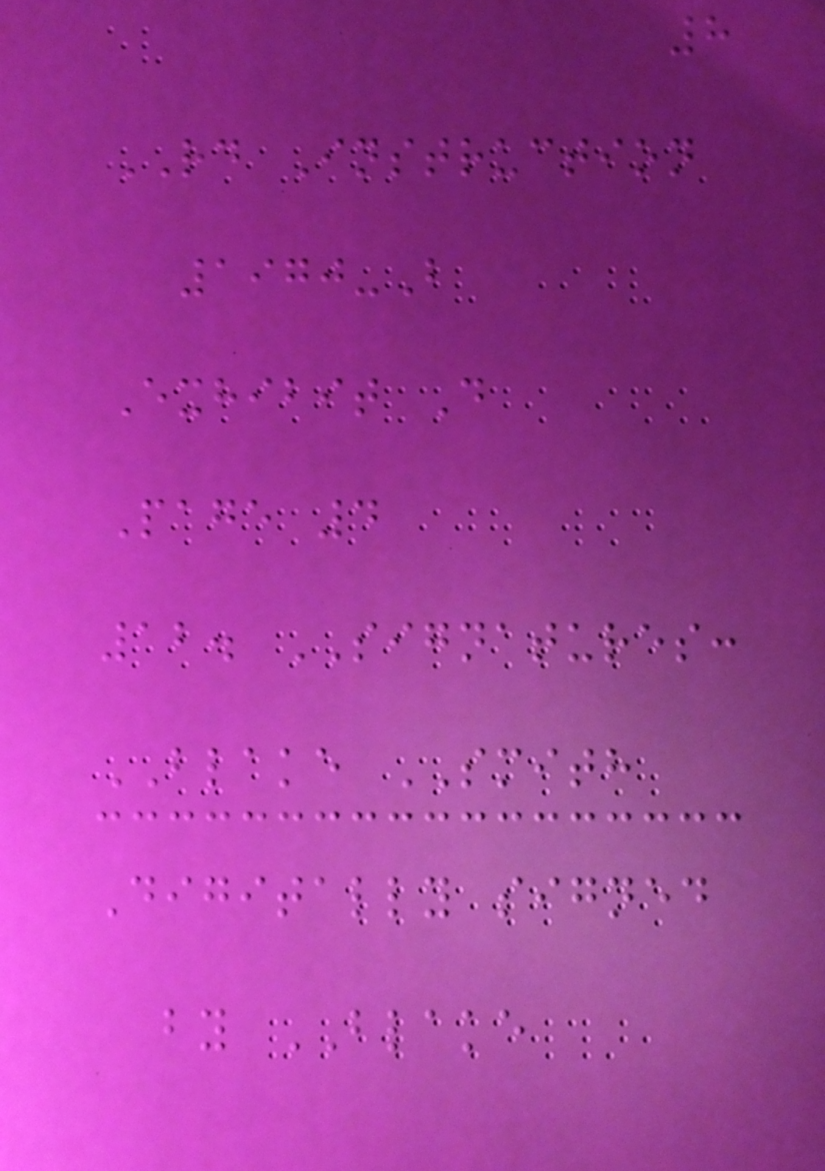8
RD Instruction
1970-B
Exhibit D
Page 4
12. SIGNATURES:
BLAKE SMITH
Digitally signed
by BLAKE
